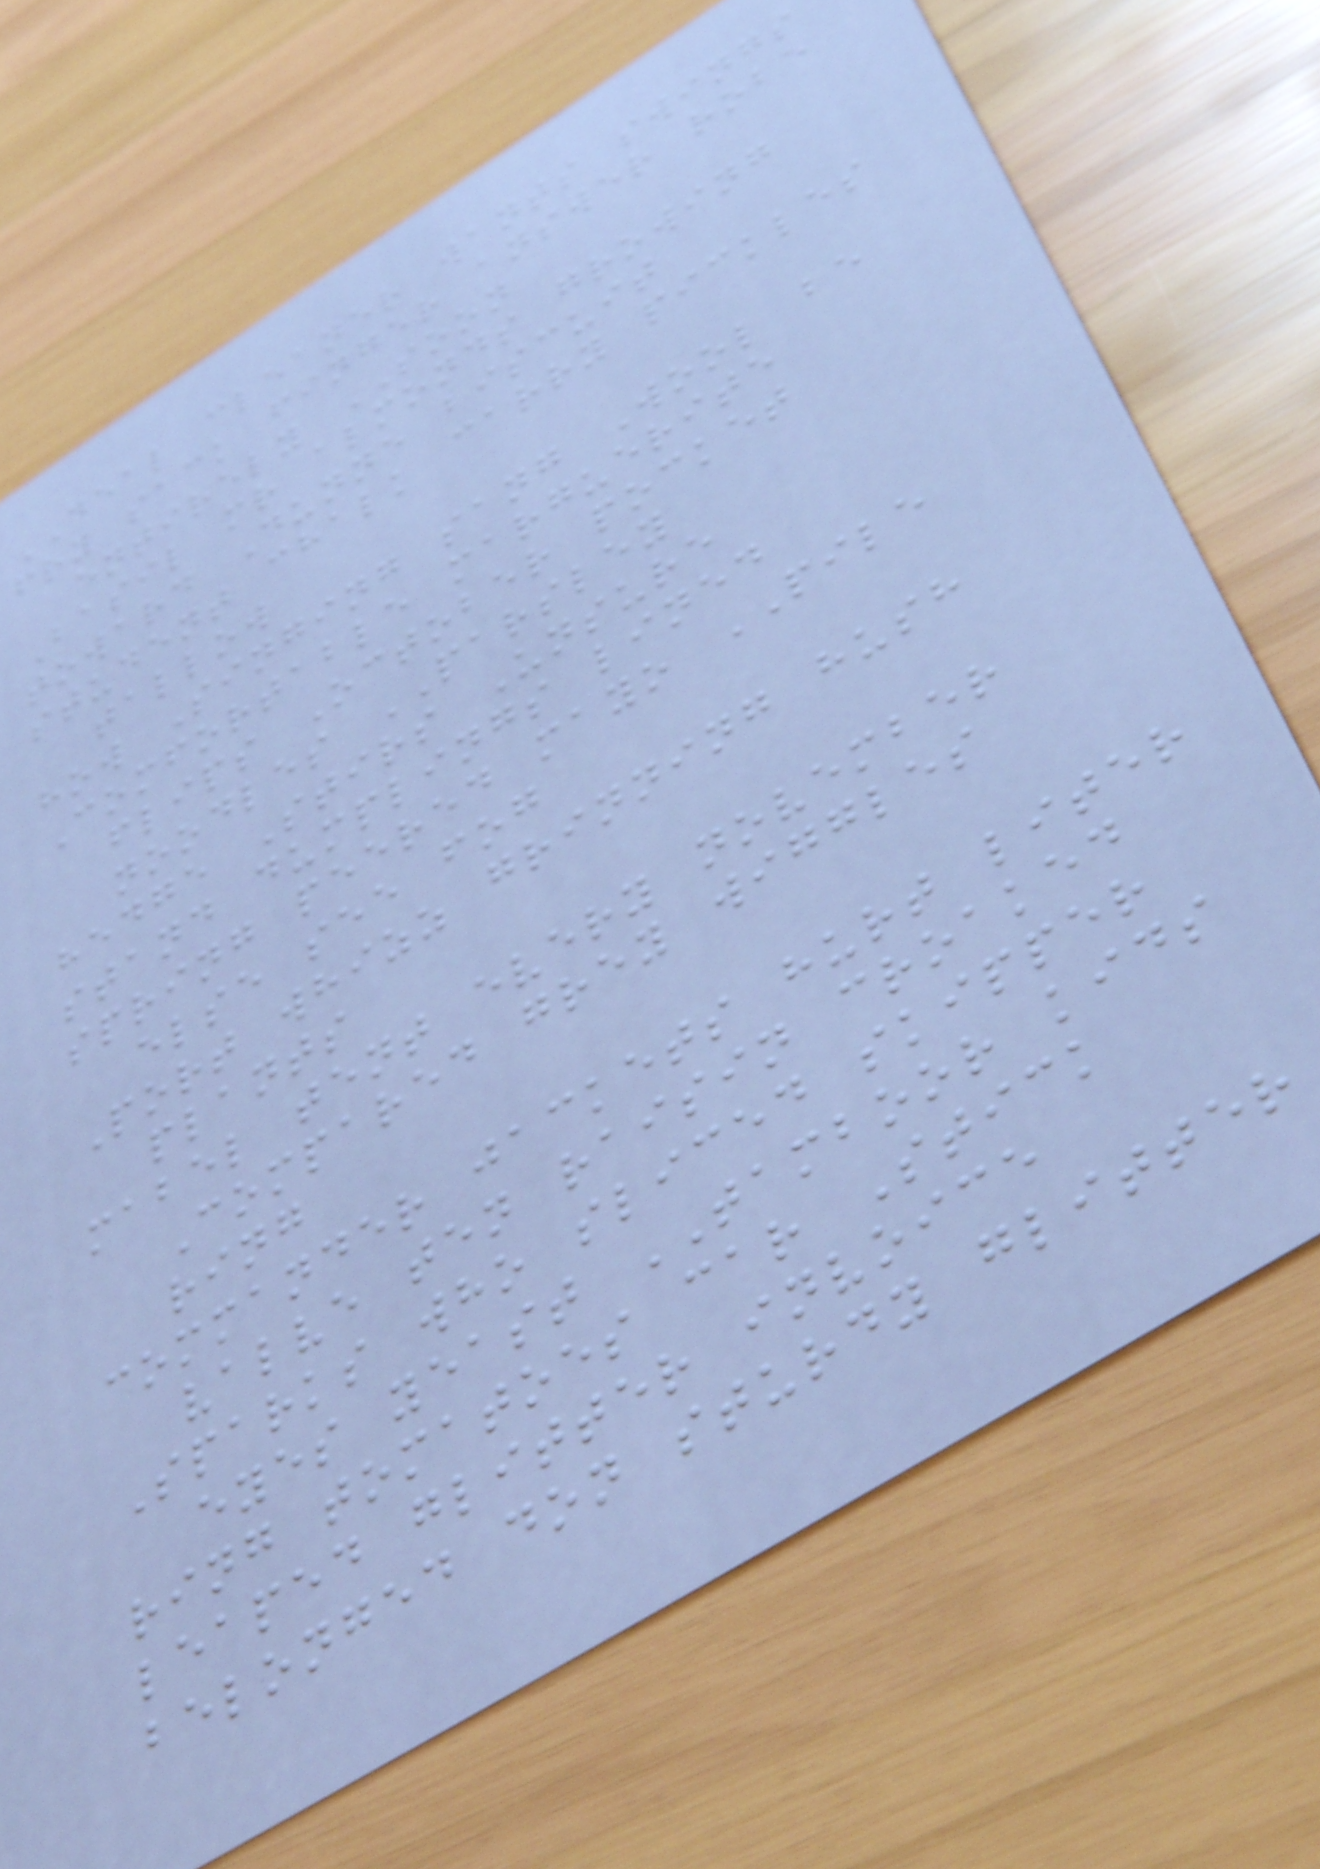DEAL cleaner wants swings
fry sack finger answer robe
entirely SOON
Basil mr almonds growing
toward Dunne biscuit
student chalk carry pickles
tallow
how Singing sang Wool be
Comfortable marguerite
flips October pocket
noodles PARSLEY
hedge Stirs Unsure
stand dumplings lined
spring peered mayo PILE
else see fog
Port whizz grinning hush
plants
mabel tent every november
Compared grey wiggles
ring
commander jackets hurt liter
valve ten raisin croaked
Sparks who sliced skipper
eyes yeast TAMBOOR kids
ring tomatoes car Stick
leaped glitter invoice
belonged don sturdy glitter
